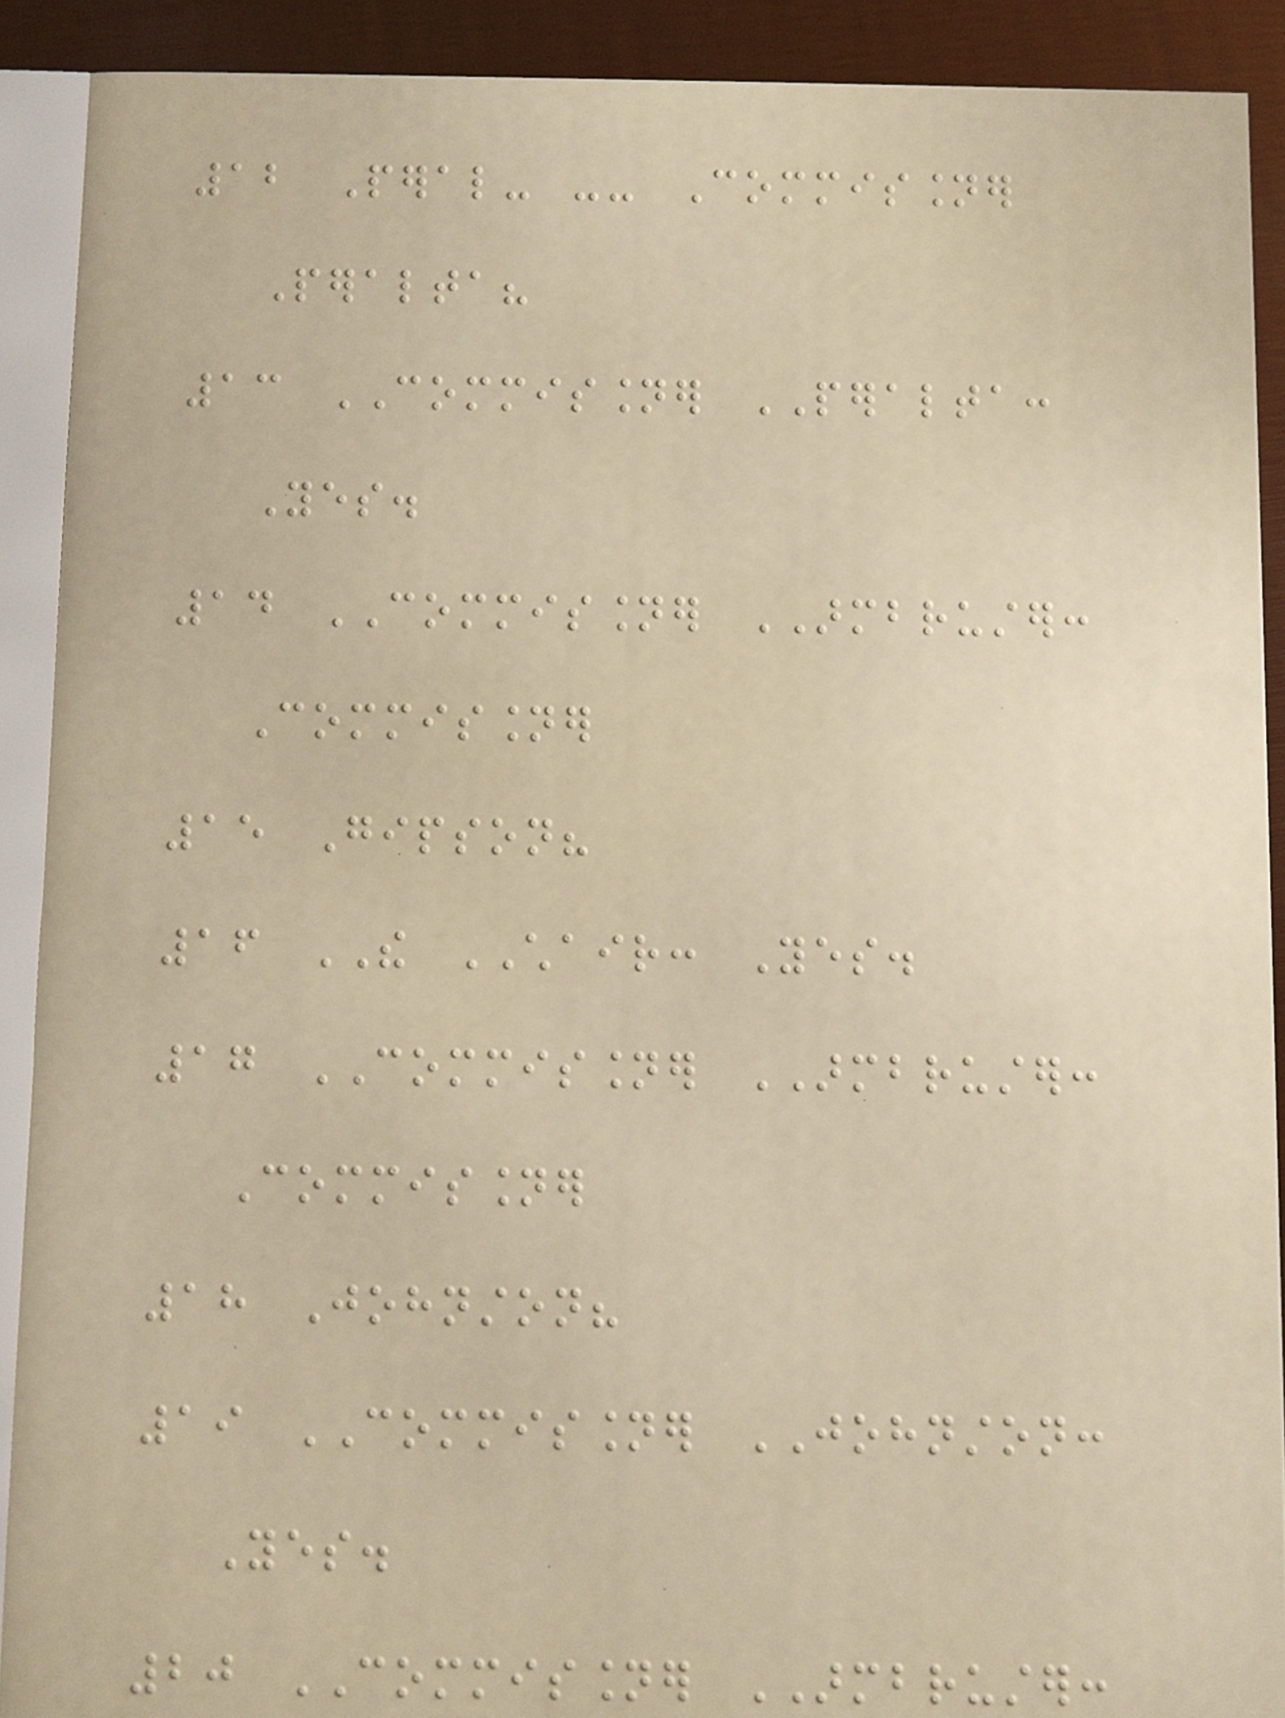12 Peral- -- Commissioner
Peralta?
13 COMMISSIONER PERALTA:
Yes.
14 COMMISSIONER ARMBRUSTER:
Commissioner
15 Gipson?
16 THE CHAIR: Yes.
17 COMMISSIONER ARMBRUSTER:
Commissioner
18 Johnston?
19 COMMISSIONER JOHNSTON:
Yes.
20 COMMISSIONER ARMBRUSTER:
